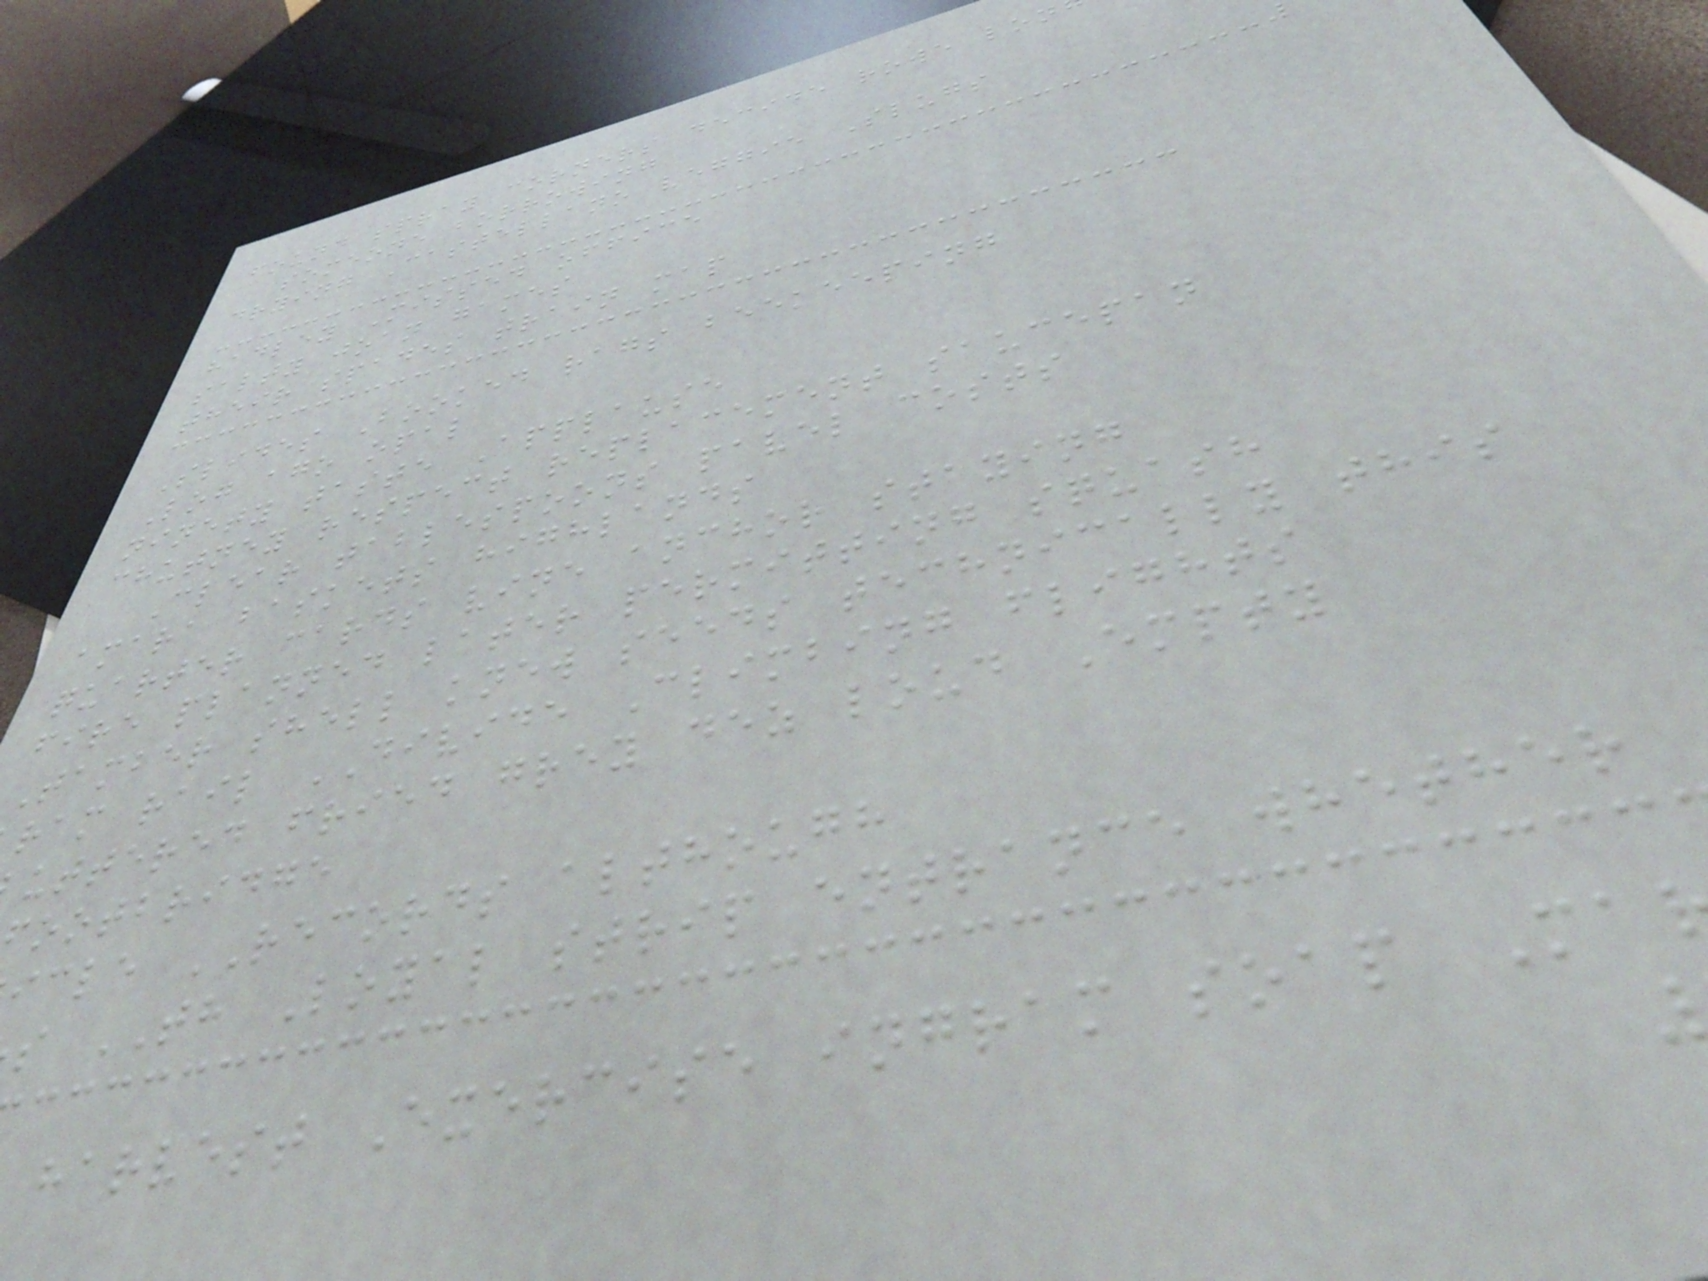found spray corners decide rowe lon
someone borrowing
drying Castellano veggie Slugs
hadley Missed office
salty joan games
their spades train map
Slides Booked rags beekeeping
Log ago opal
ninety taste Applause
chutney respect replacement saucepan
Clear tablespoons pavel costs
amara baskets highlands
quarter cards vine anchor staying
fire planned later permitting squash
Tamber shell knew seeds technically this
ram rail DIVIDE Climbing flights
uttered fried grey dez loud Empty
ootbridge
icle RECORDS although
s TH Loyal strip entrance whether
harvest Exercise ingram soap Ma
